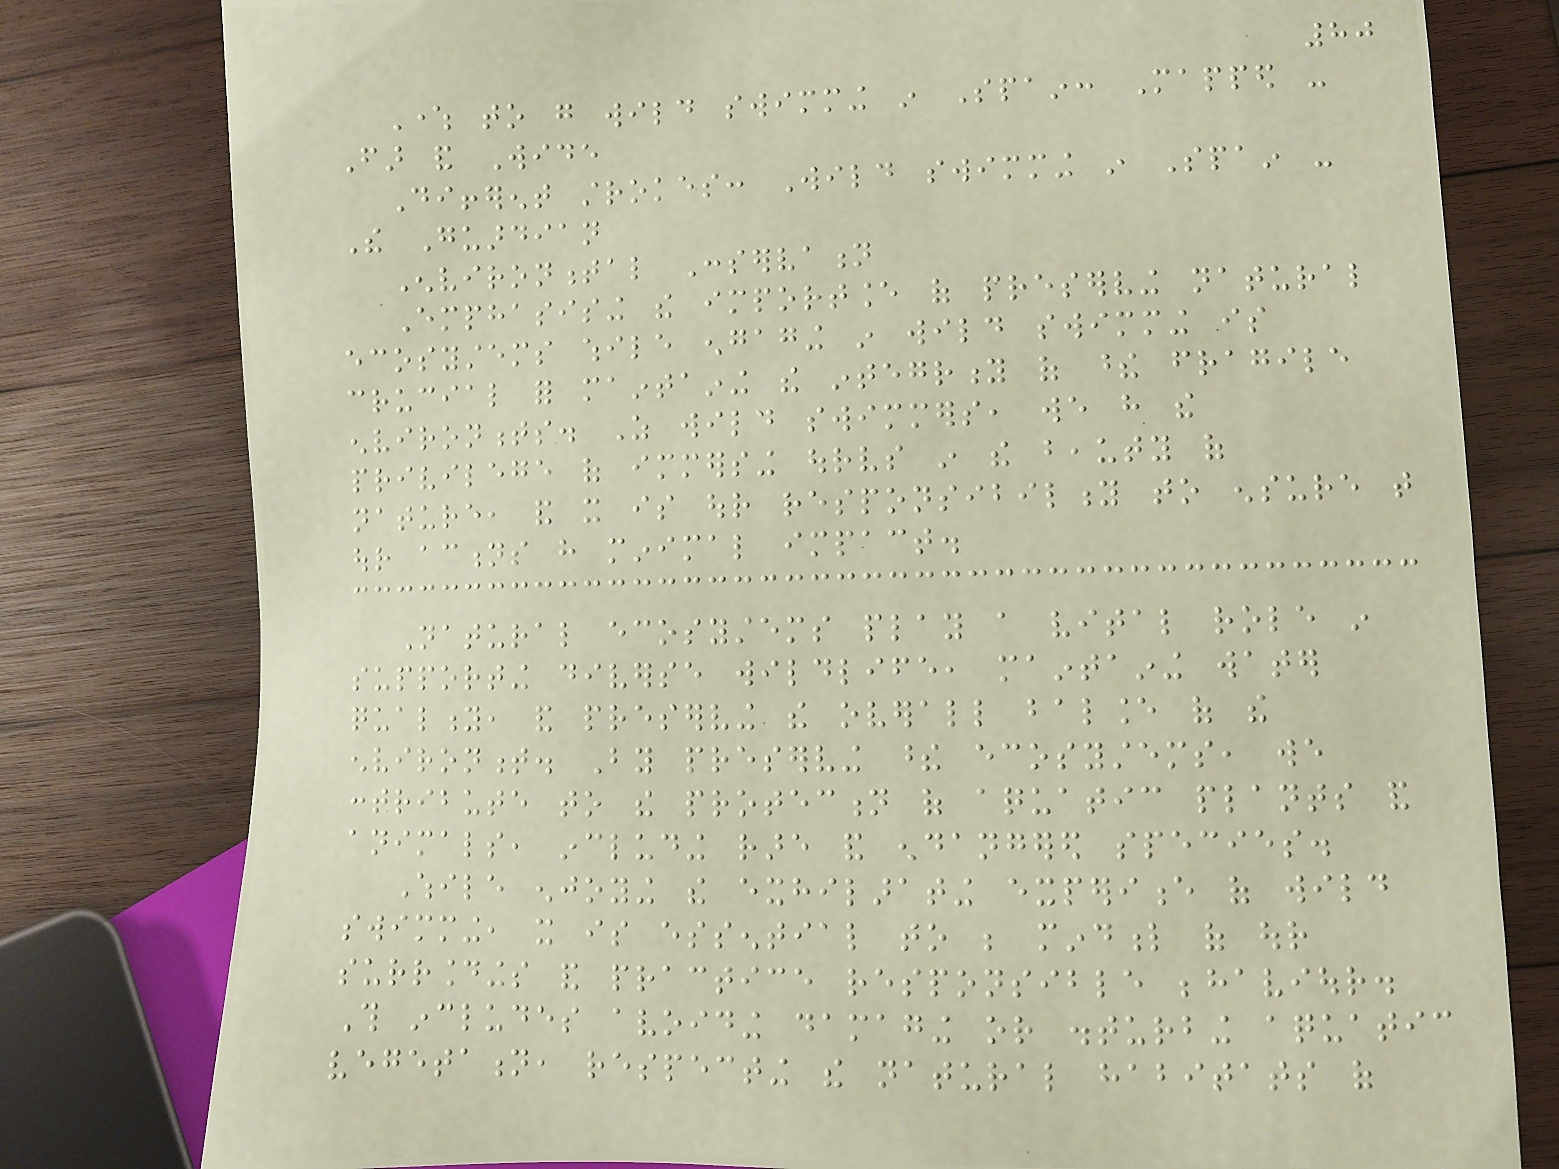80
Where to go wild swimming in Spain: Mapped -
Far and Wide
Different strokes: Wild swimming in Spain -
The Guardian
Environmental Conservation
Emphasising the importance of preserving natural
ecosystems while engaging in wild swimming is
crucial for maintaining the integrity of these fragile
environments. As wild swimmers, we have the
privilege of immersing ourselves in the beauty of
nature, and it is our responsibility to ensure that
our actions have minimal impact.
Natural ecosystems play a vital role in
supporting diverse wildlife, maintaining water
quality, and preserving the overall balance of the
environment. By preserving these ecosystems, we
contribute to the protection of aquatic plants and
animals, including rare and endangered species.
While enjoying the exhilarating experience of wild
swimming, it is essential to be mindful of our
surroundings and practice responsible behaviour.
This includes avoiding damaging or disturbing aquatic
vegetation, respecting the natural habitats of
